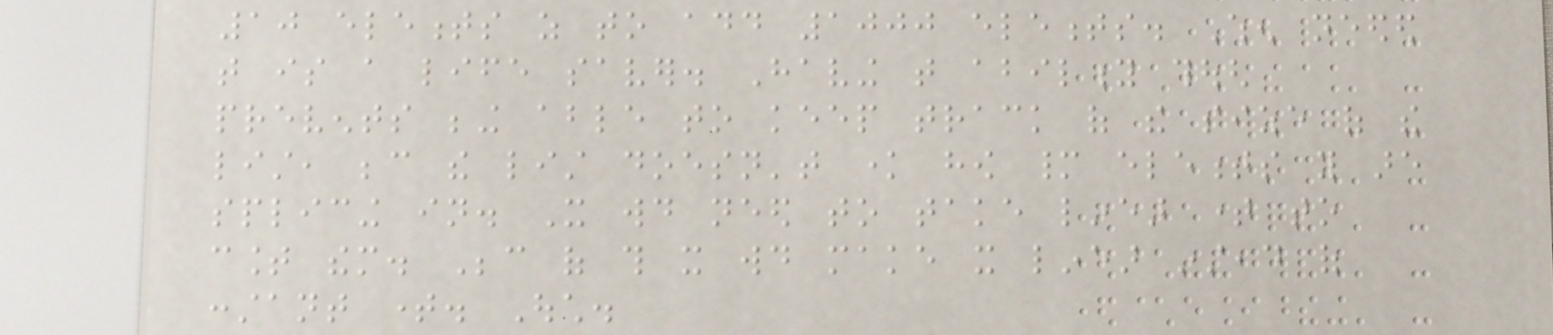10 elements as to add 1000 elements. When needed
that is a life saver. Having that ability though
prevents being able to keep track of the size of the
list, because the list doesn't know how many elements you are
splicing in. It would need to take linear time to
count them. Because of this it would make it linear instead of
constant time. Ouch.
